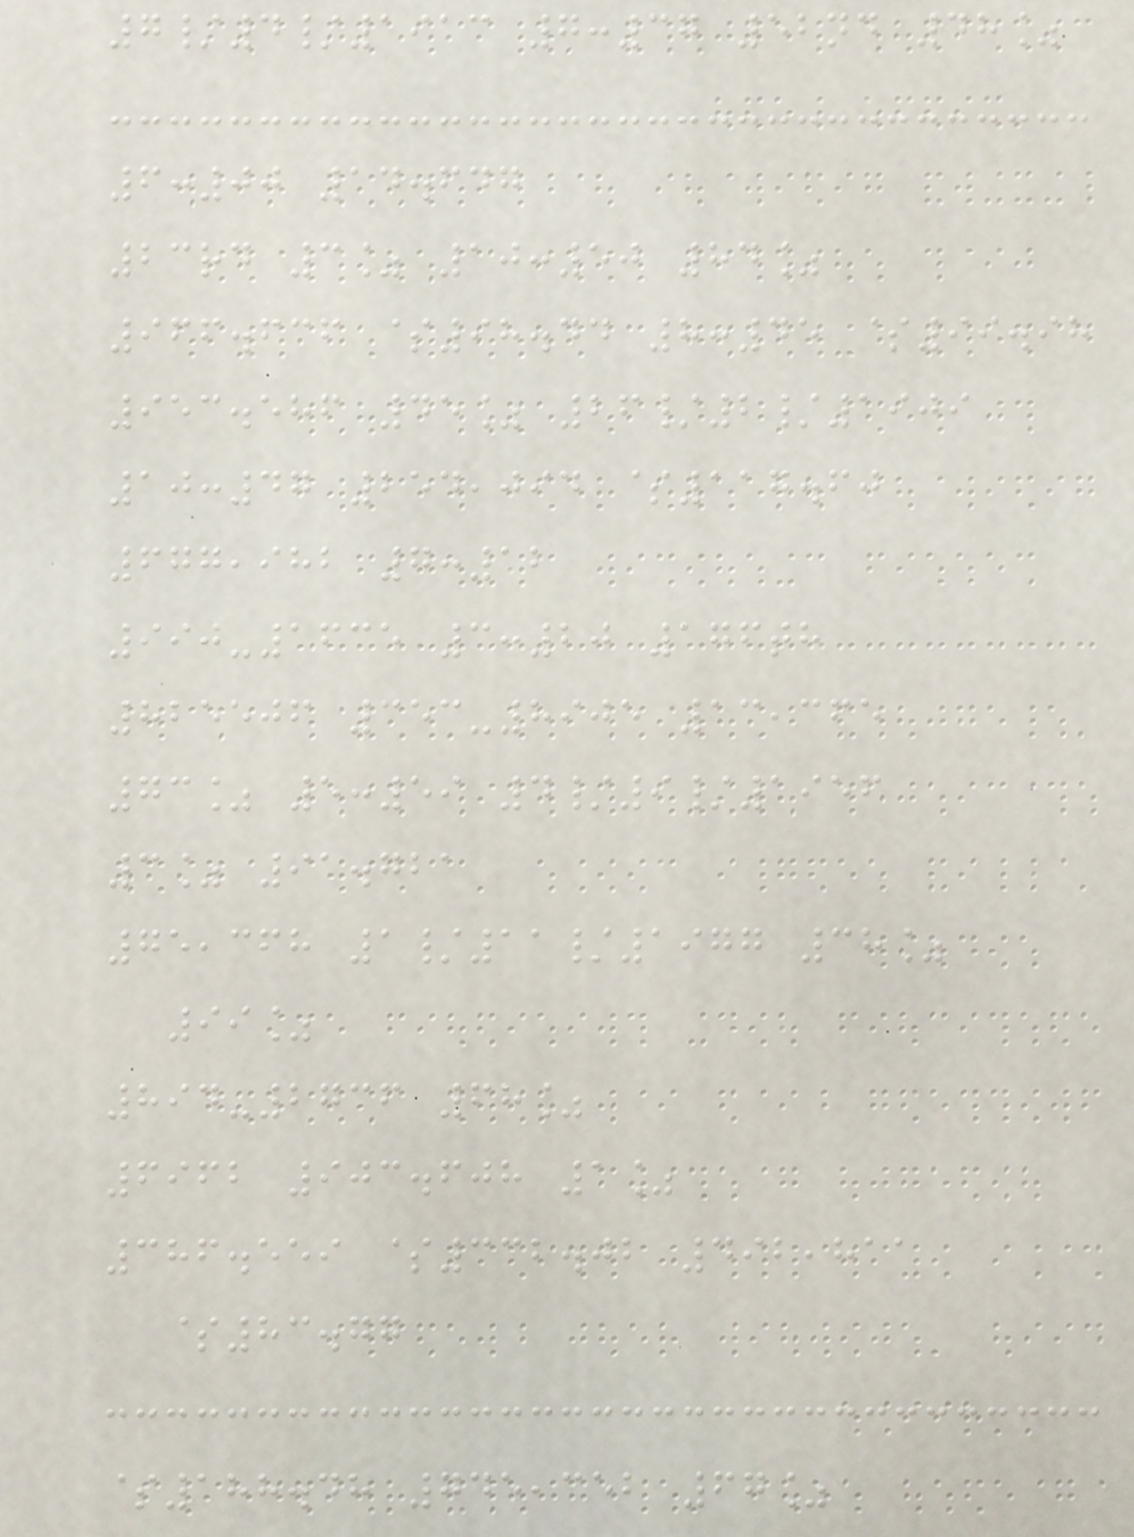7/4/1913 7:37 52nd 48%
6:00 14.647
23rd 3% 10:50 84%
966.636 $98.44 8:45 $99.98
953.586 45% 26/2/1909
10:47 254,094 $117.60
677,982 7:12
990-1635 3:20 176th
825506 353-8905 13,365
73% 5:59 4/9/1956
3% 91.721
75,368 1/11/1977 38%
99%
894-2736 68%
6962 903.608 1%
386.559 $332.02 492,811
$83.77
$188.48 745,352 67%
